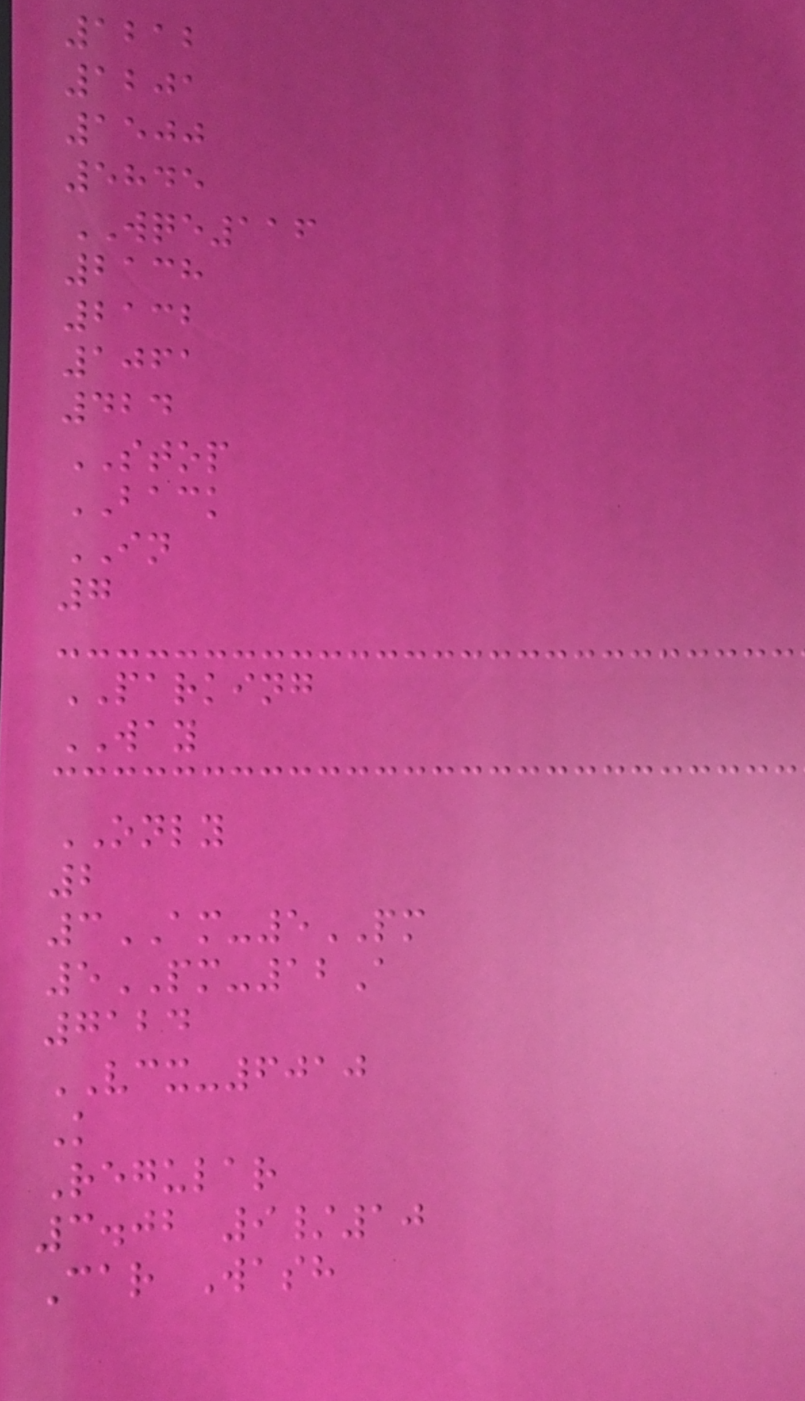1212
1201
1500
5845
WQE116
2138
2132
1061
424
STOP
BACK
IN
7
PARKING
WAY
ONLY
2
3AM-5PM
5PM-12A
7124
VCX-6010
K
Regular
3.02 9/10
Car Wash
